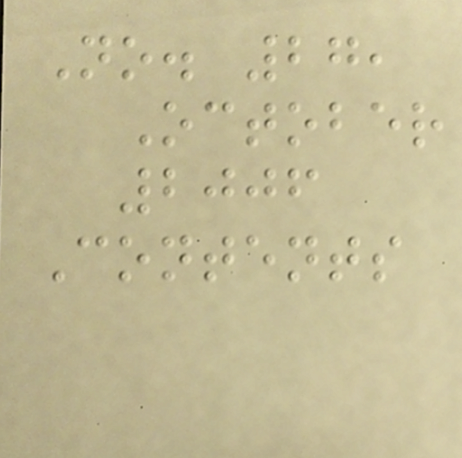No. 27,
October
2006
Contents
